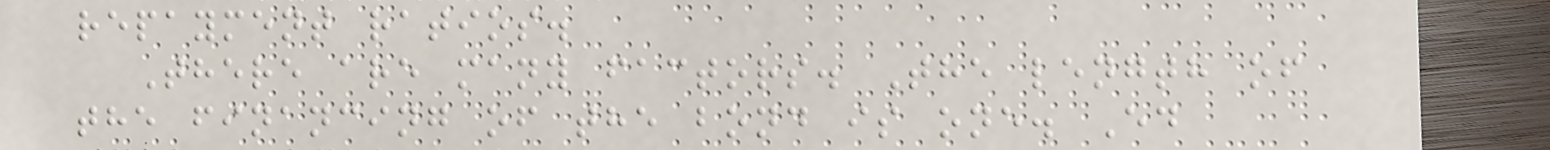repayment ratios.
There are many factors. The length of
the financing of the bond is one. Ed
